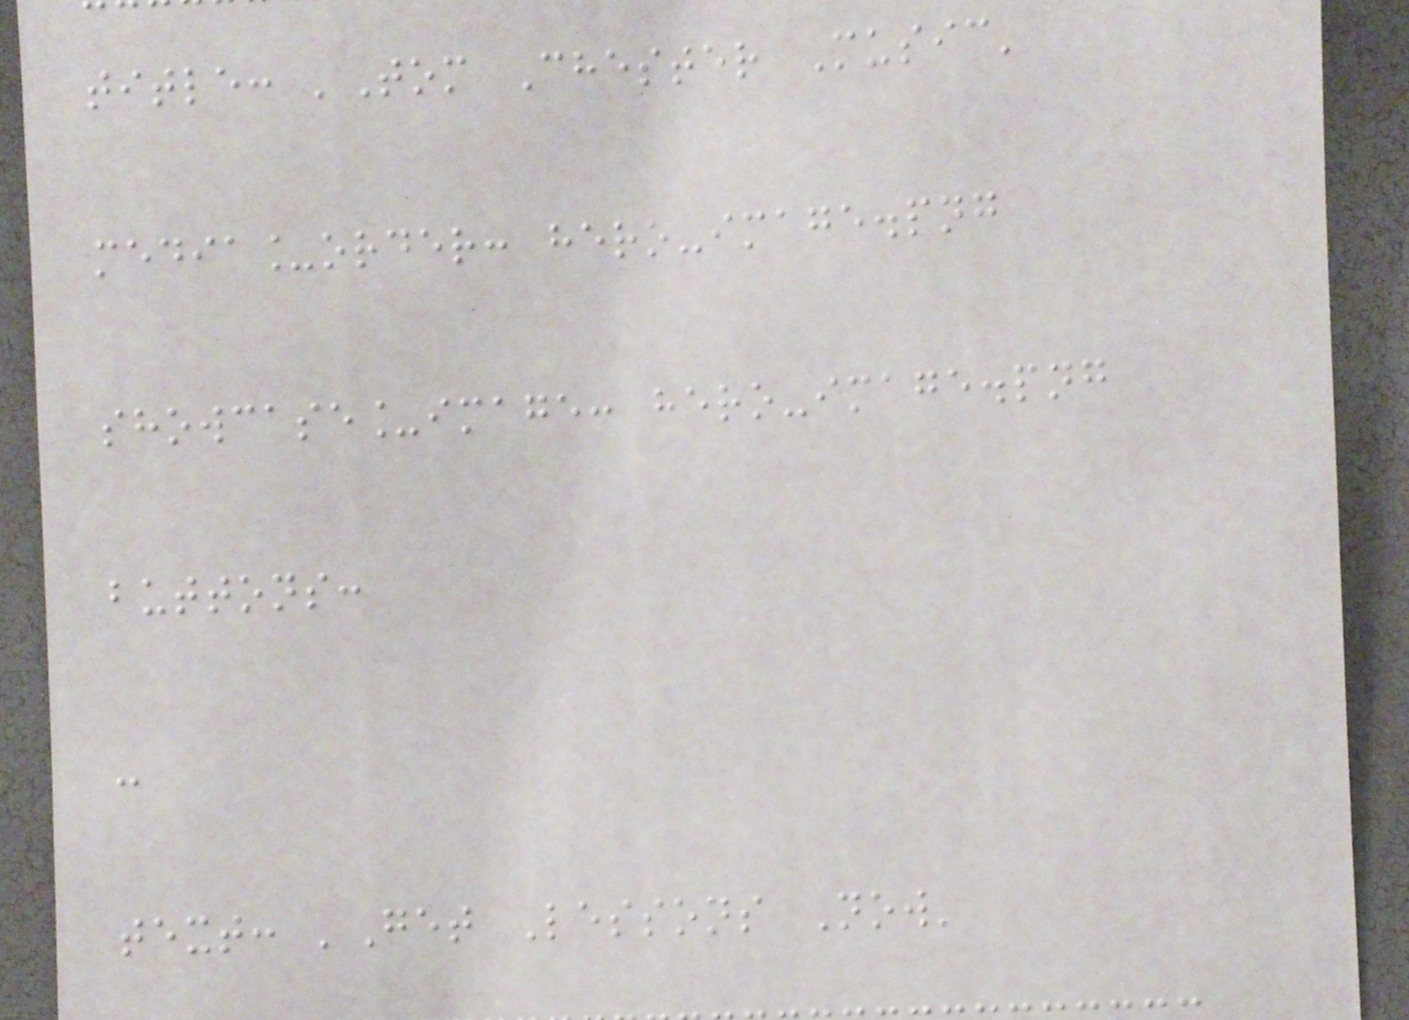title: 'Tom Chester Music'
media_order: hero-image.png
showcase_image: hero-image.png
buttons:
-
text: 'Get Lessons Now'
